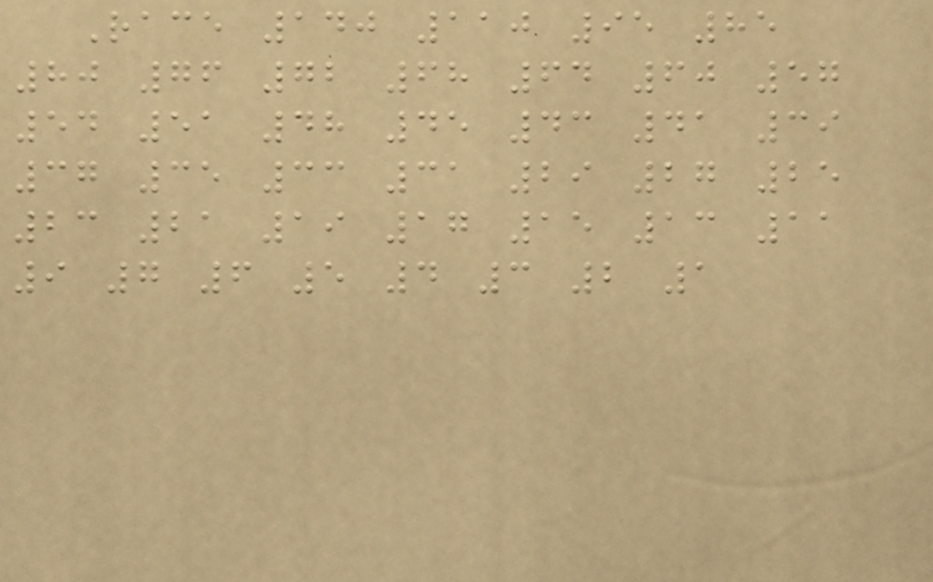Race 140 110 95 85
80 76 72 68 64 60 57
54 51 48 45 43 41 39
37 35 33 31 29 27 25
23 21 19 17 15 13 11
9 7 6 5 4 3 2 1
